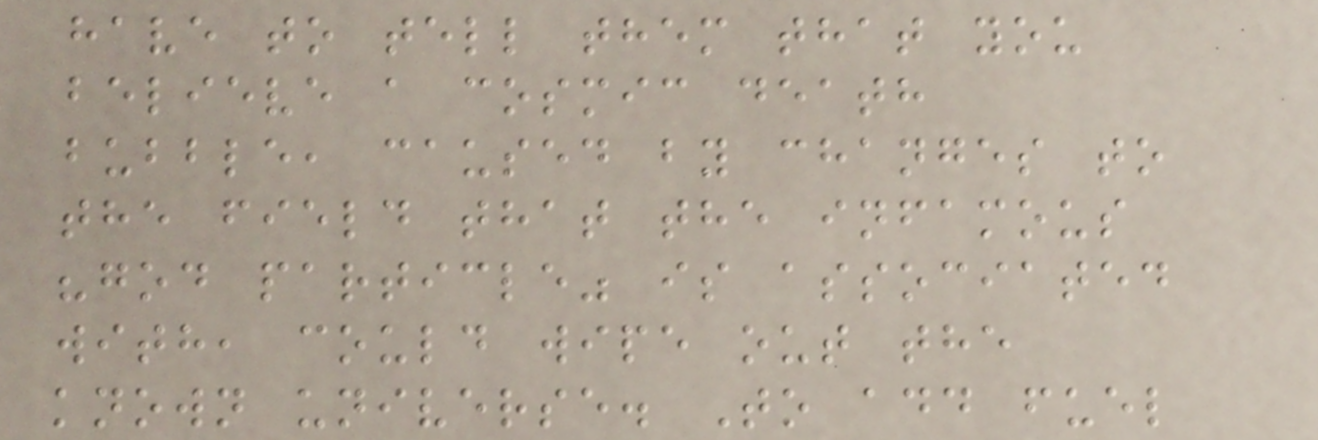have to tell them that you
believe a cosmic death
bubble, caused by changes to
the field that the infamous
"god particle" is associated
with, could wipe out the
known universe. To add fuel
